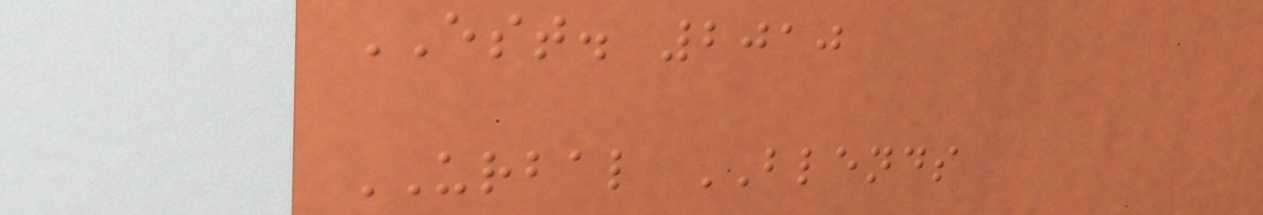EST. 2010
URBAL BLENDS
